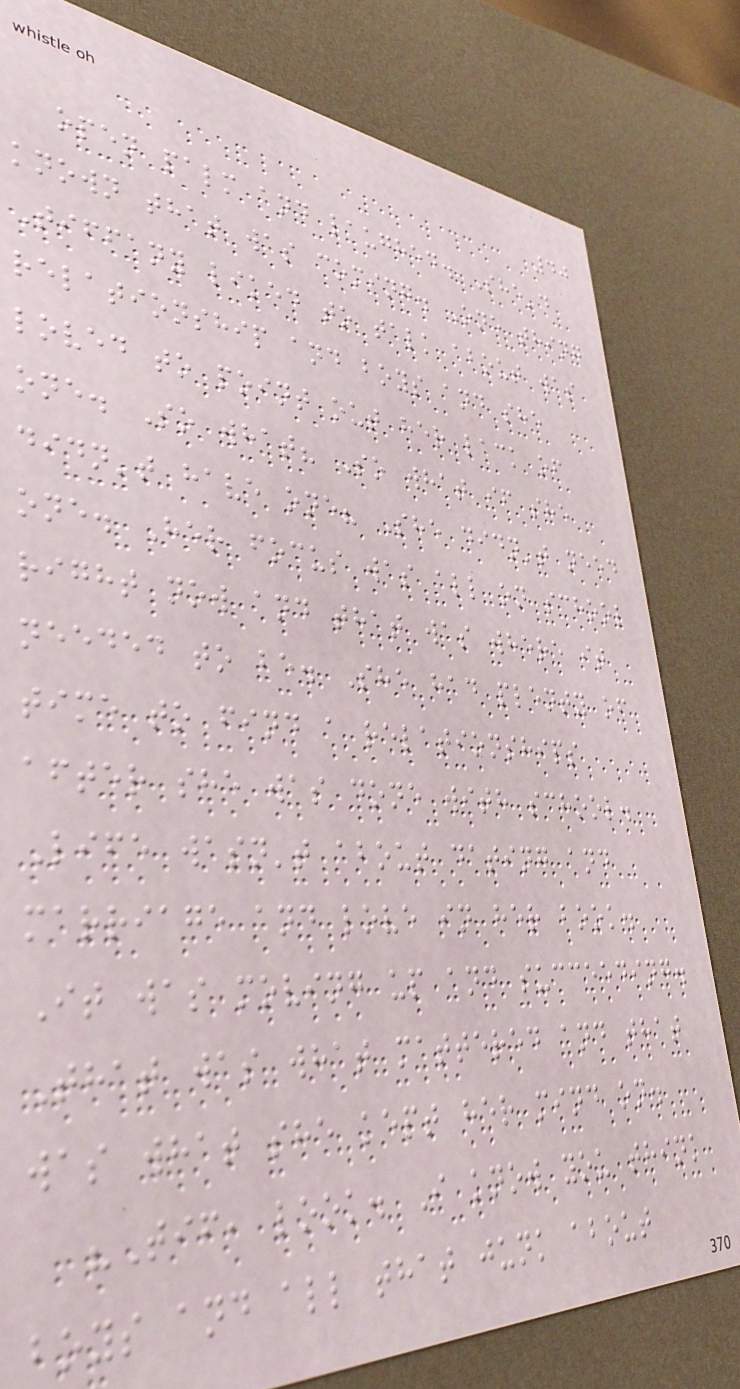40
open palm and laughed. She'd
known that was coming. One thing
Tiffany liked to talk about was
relationship and boys and she
loved to point out her lack of
one. So what? So what if she
didn't have one? She didn't need
one. Her focus was all on school
right now and that was where it
needed to be. She had plenty of
time to find a relationships
after she was done with school.
Life wasn't about dating and
marriage and love in her book.
It was moving up and succeeding.
That was what mattered and that
was what she kept her mind on.
"Tif, look. I know you think
boys and all that junk about
